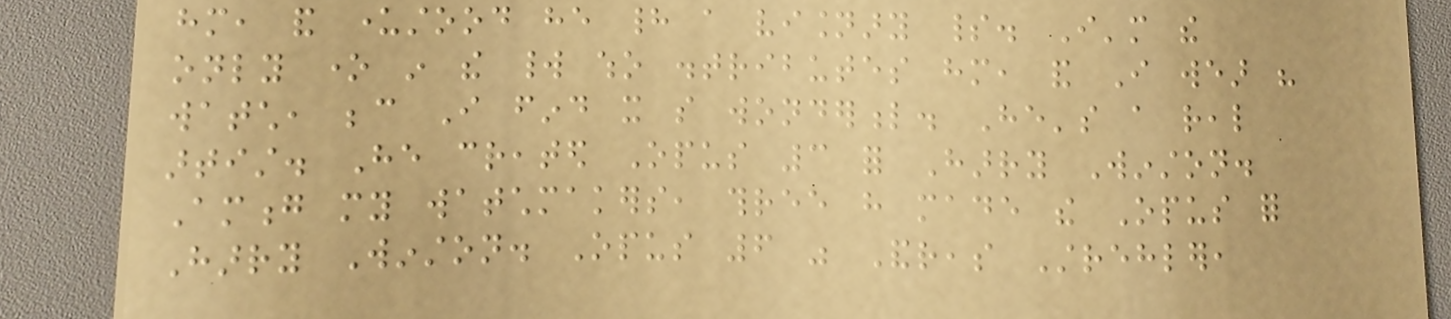him, and understood he had a visionary spirit. I'm the
only one in the world who distributes him, and I wear his
watch, because I find it so wonderful. He's a real
artist. He created Opus 3 for Harry Winston.
Among my watchmakers, three have made the Opus for
Harry Winston. Opus 6 was Andreas Strehler,
